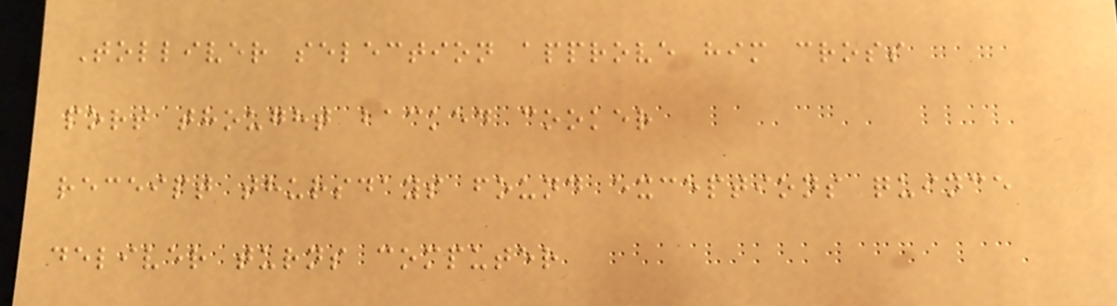Tolliver selection approve him cross
port thought backed cooker
receipt thursdays found exceptions quince
deliver turns computer
